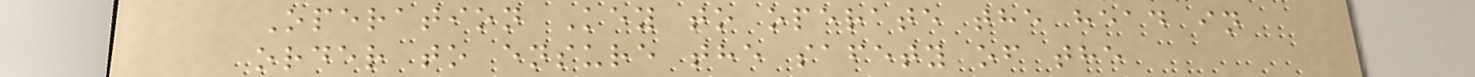Operation Key to operate the head in
order to ensure the safety of the
